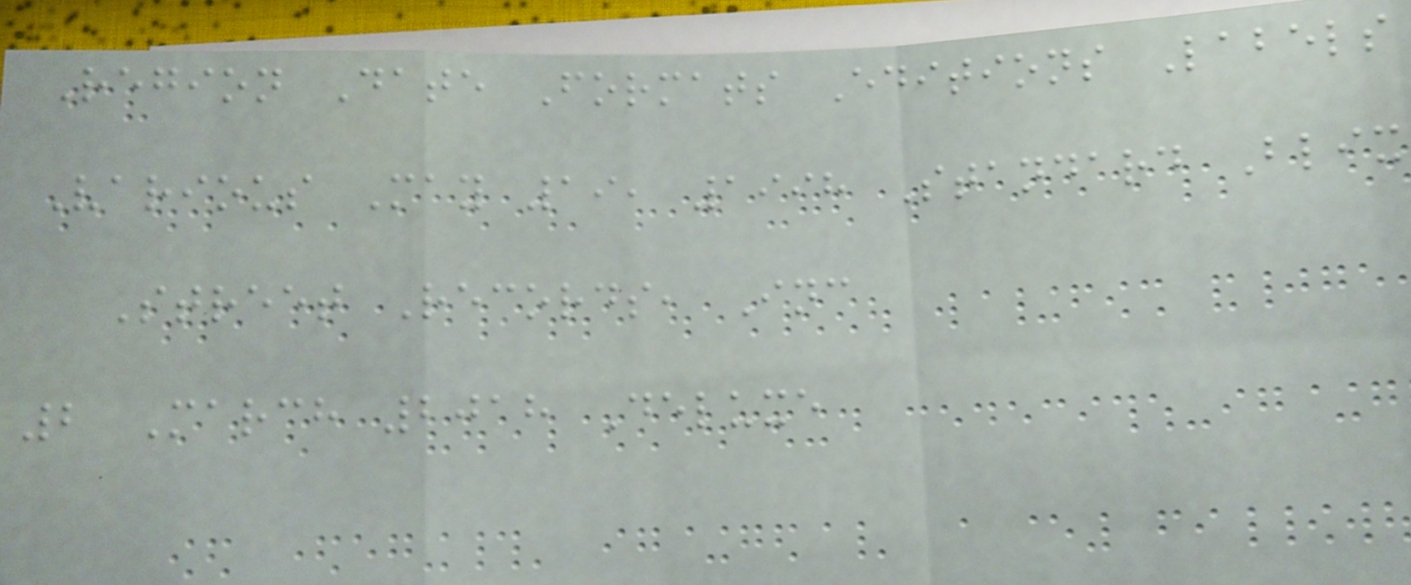Region Date Formats Editions Labels
Various May 19, 1998 Standard Blix
Street Records, Inc
2 March 2018 Deluxe
